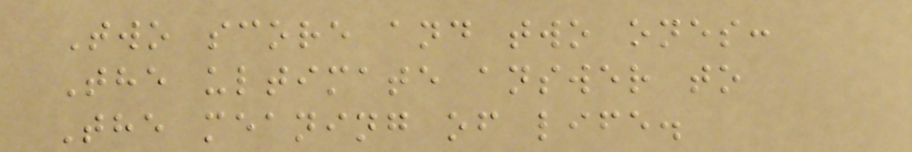Two score and two ones:
The ultimate answer to
The meaning of life.
